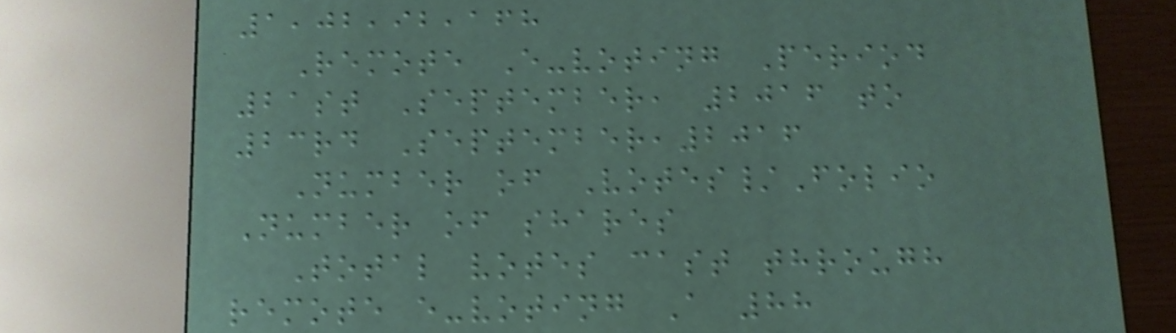1,02,92,168
Remote E-voting Period
21st September, 2016 to
23rd September,2016
Number of Votes/Folio
Number of shares
Total votes cast through
remote e-voting A 88
